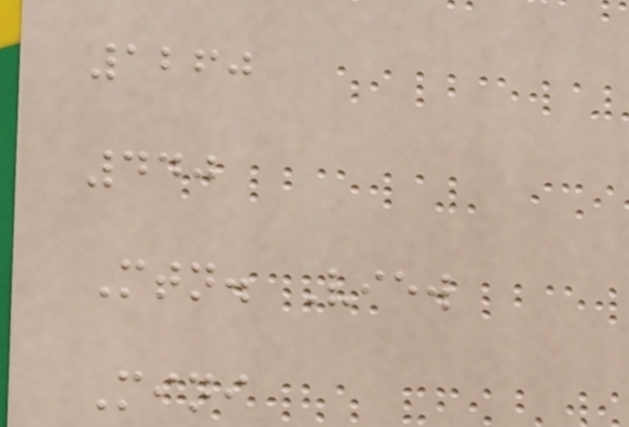1260
440
Mtn. View
Mini
